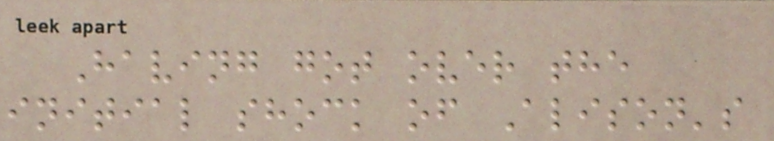Having got over the
initial shock of Alison's
